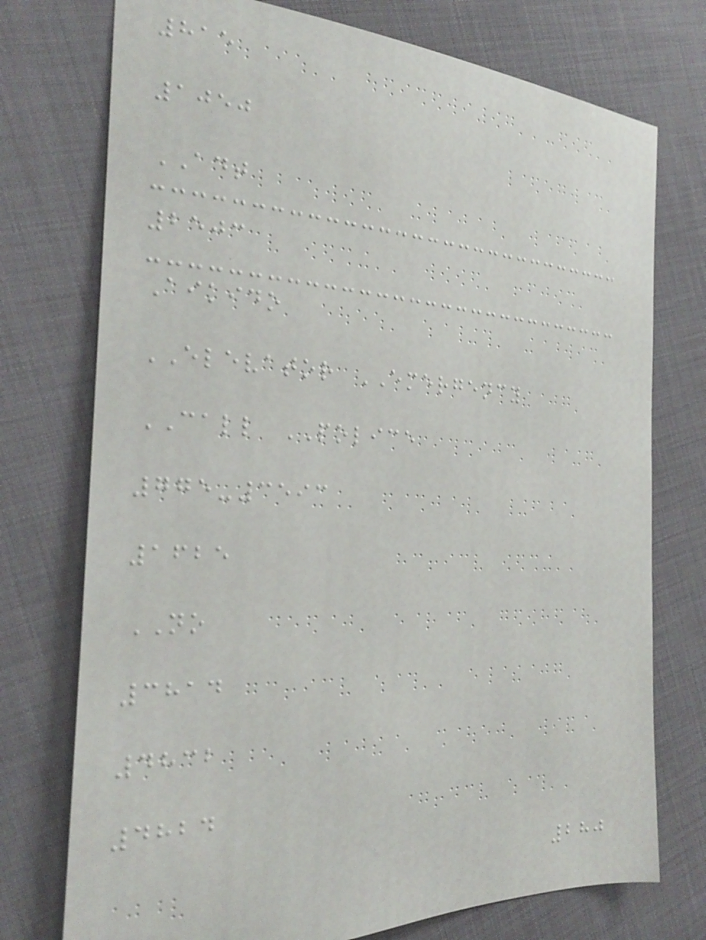815
1050
ADT
2503
Aikido
ELEVATOR EMERGENCY
CALL POLICE
775-3593
1625
NO
3814
4832
4824
280
